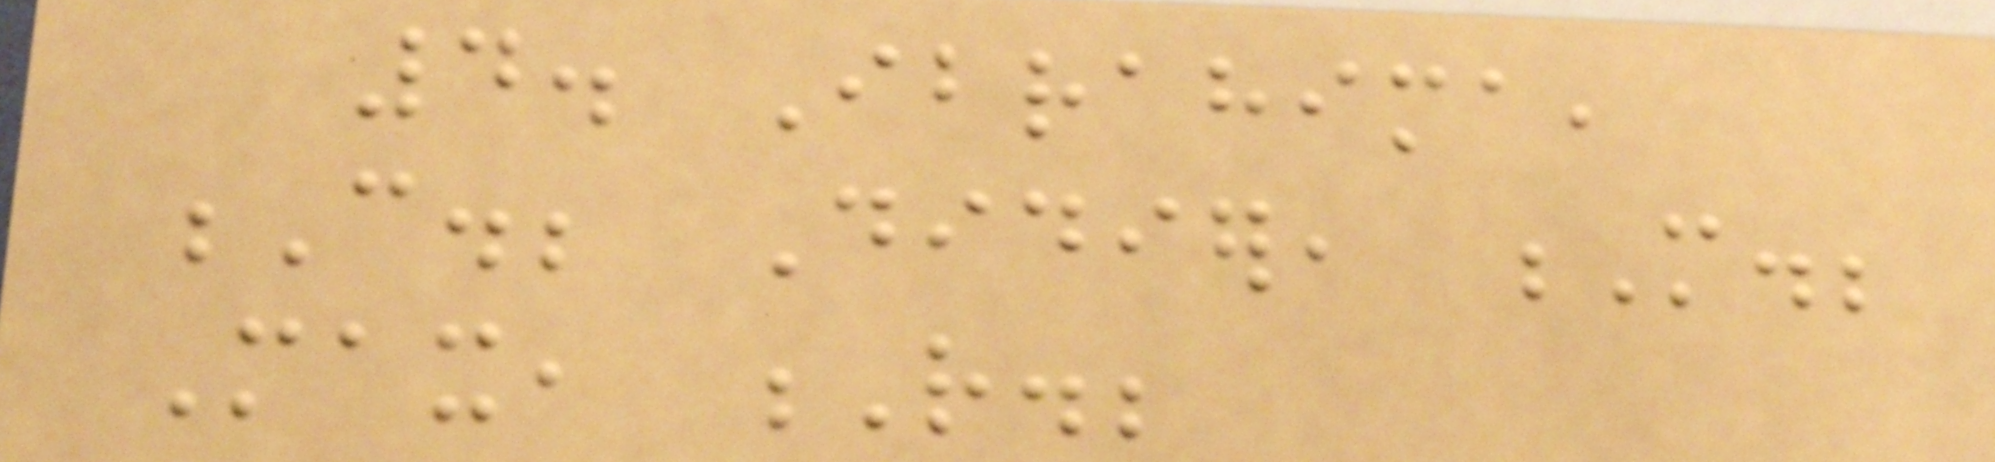4. Ibrahima,
C.; Didier, M.;
Max, R.;
